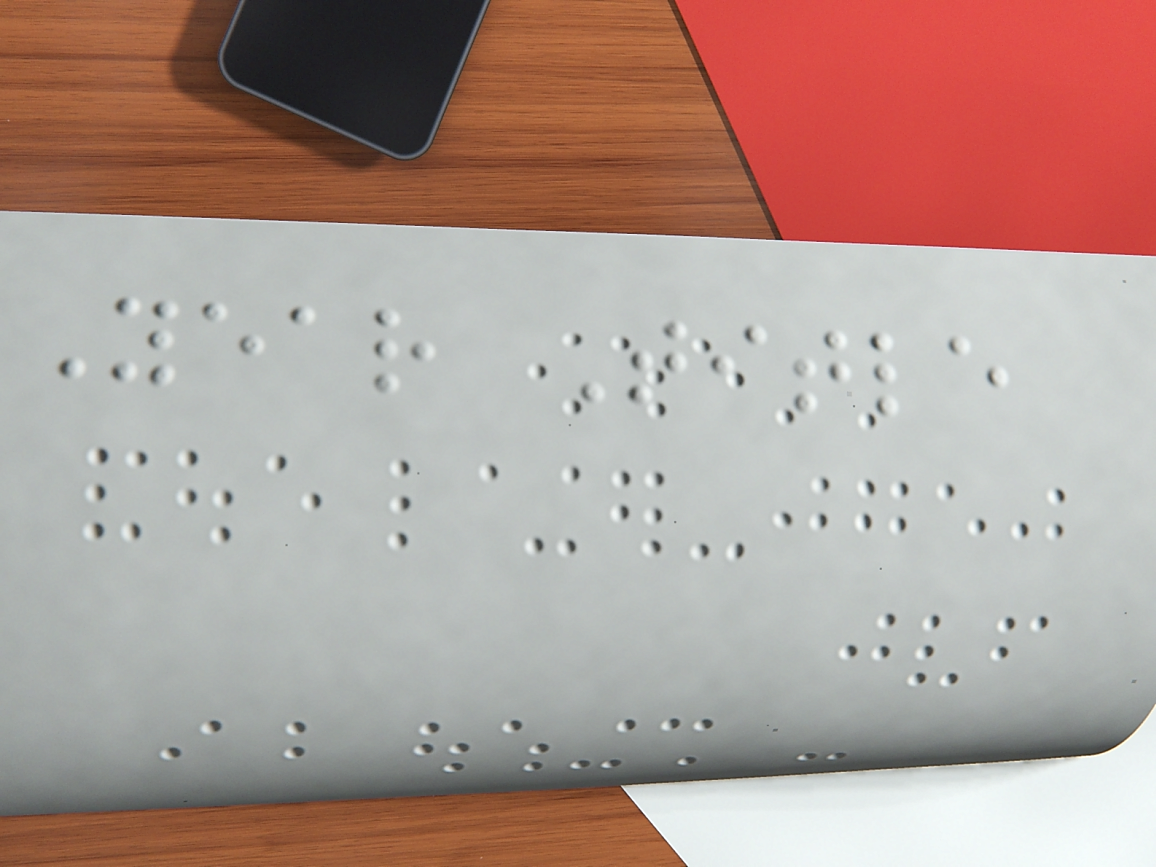Year Title
